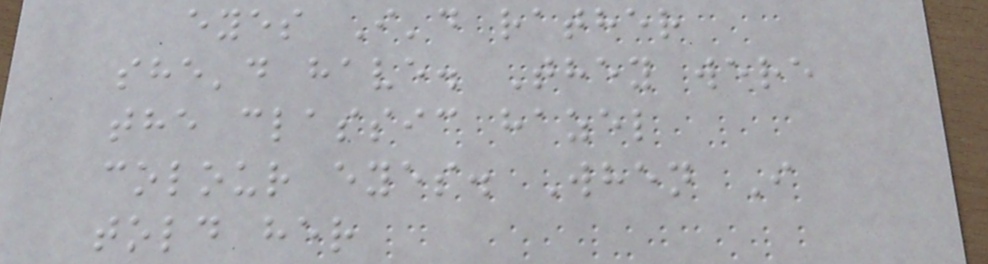eyes I'd rather
she'd have. They were
the classic hazel
colour eyes. When I
told her
